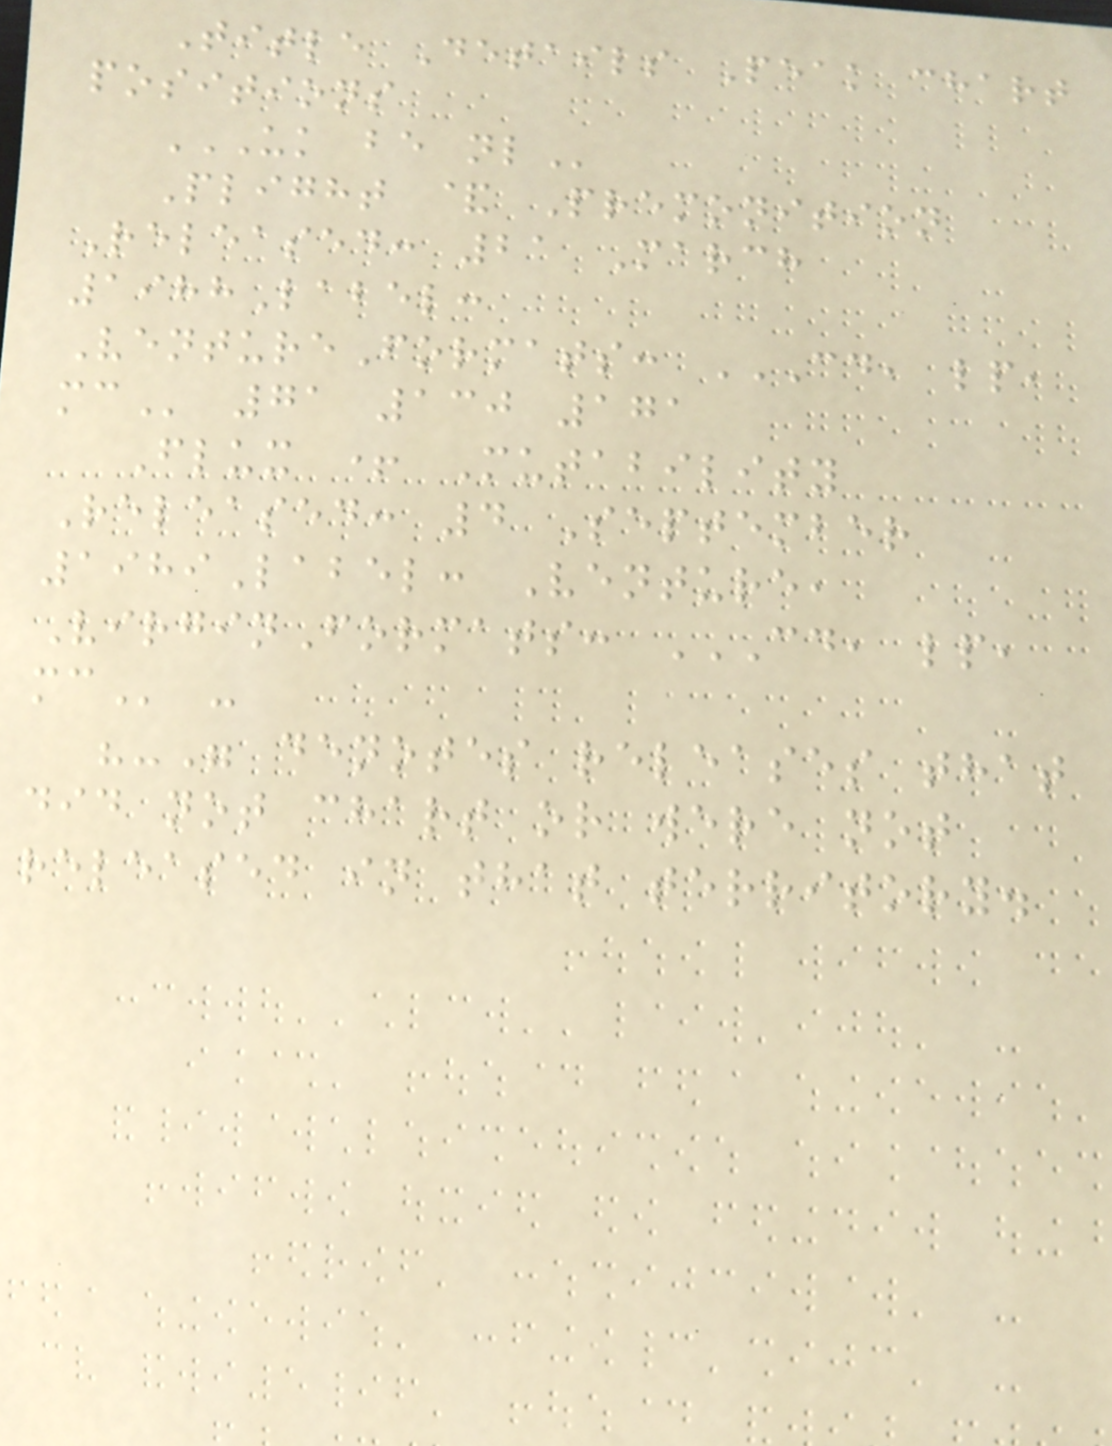Title Details Peak chart
positions
UK BE NL
Plight & Premonition
Released: 21 March
1988Label:
VentureFormats: CD, LP,
MC 71 130 171
Flux + Mutability
Released: 4 September
1989Label: Venture,
VirginFormats: CD, LP,
MC -
"-" denotes releases that
did not chart or were not
released in that territory.
